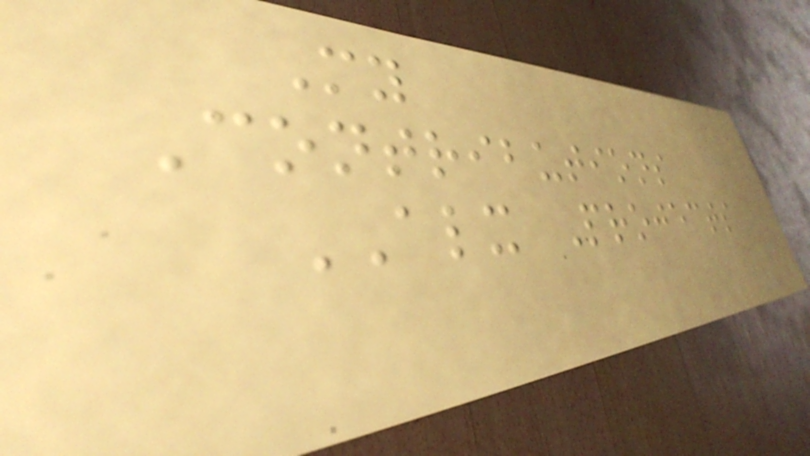My
Contributions
ALX Projects
